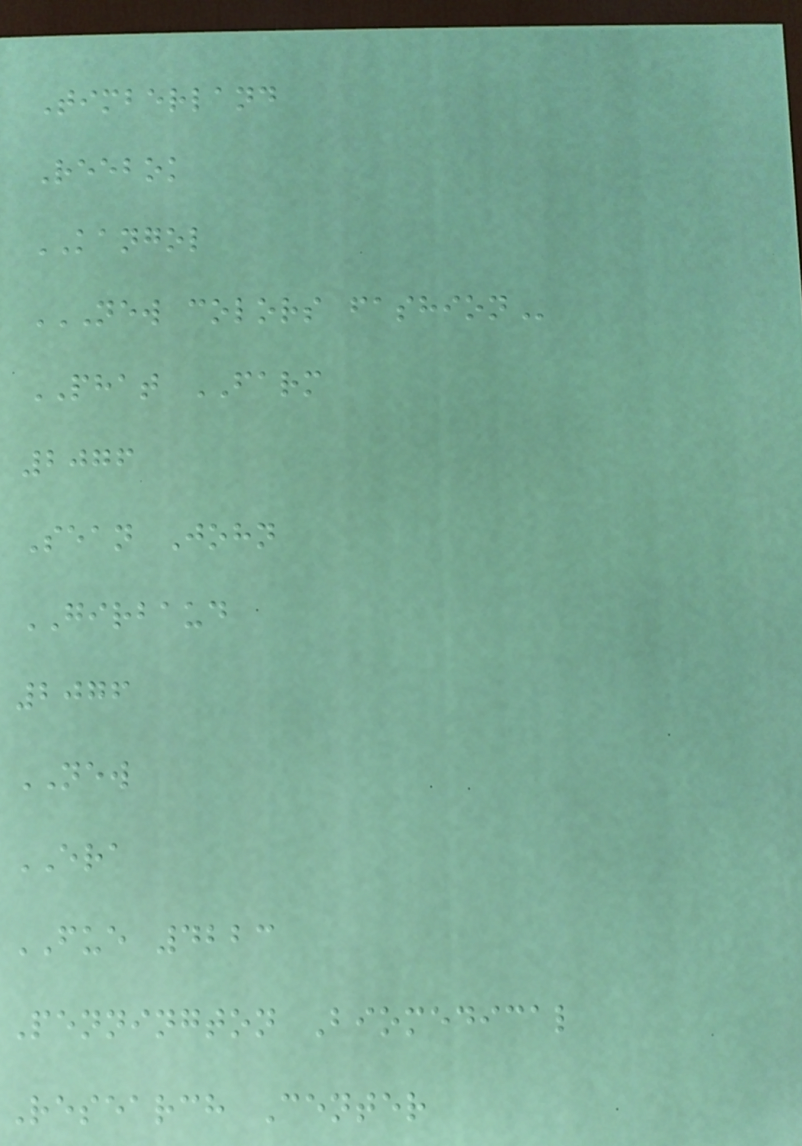Timberland
Reebok
KANGOL
NEW COLORS FASHION
PHAT FARM
2076
Sean John
GIRBAUD
2076
NEW
ERA
FUE 4223
Pennington Biomedical
Research Center
